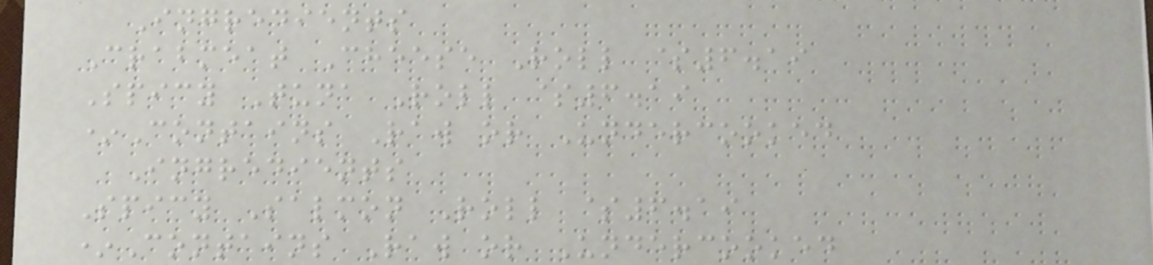Ingredients
Crabmeat Cheese Roll $6.19
Spicy Tuna Roll $6.19
*Contains Raw or Undercooked
Ingredients
Spicy Salmon Roll $6.19
*Contains Raw or Undercooked
